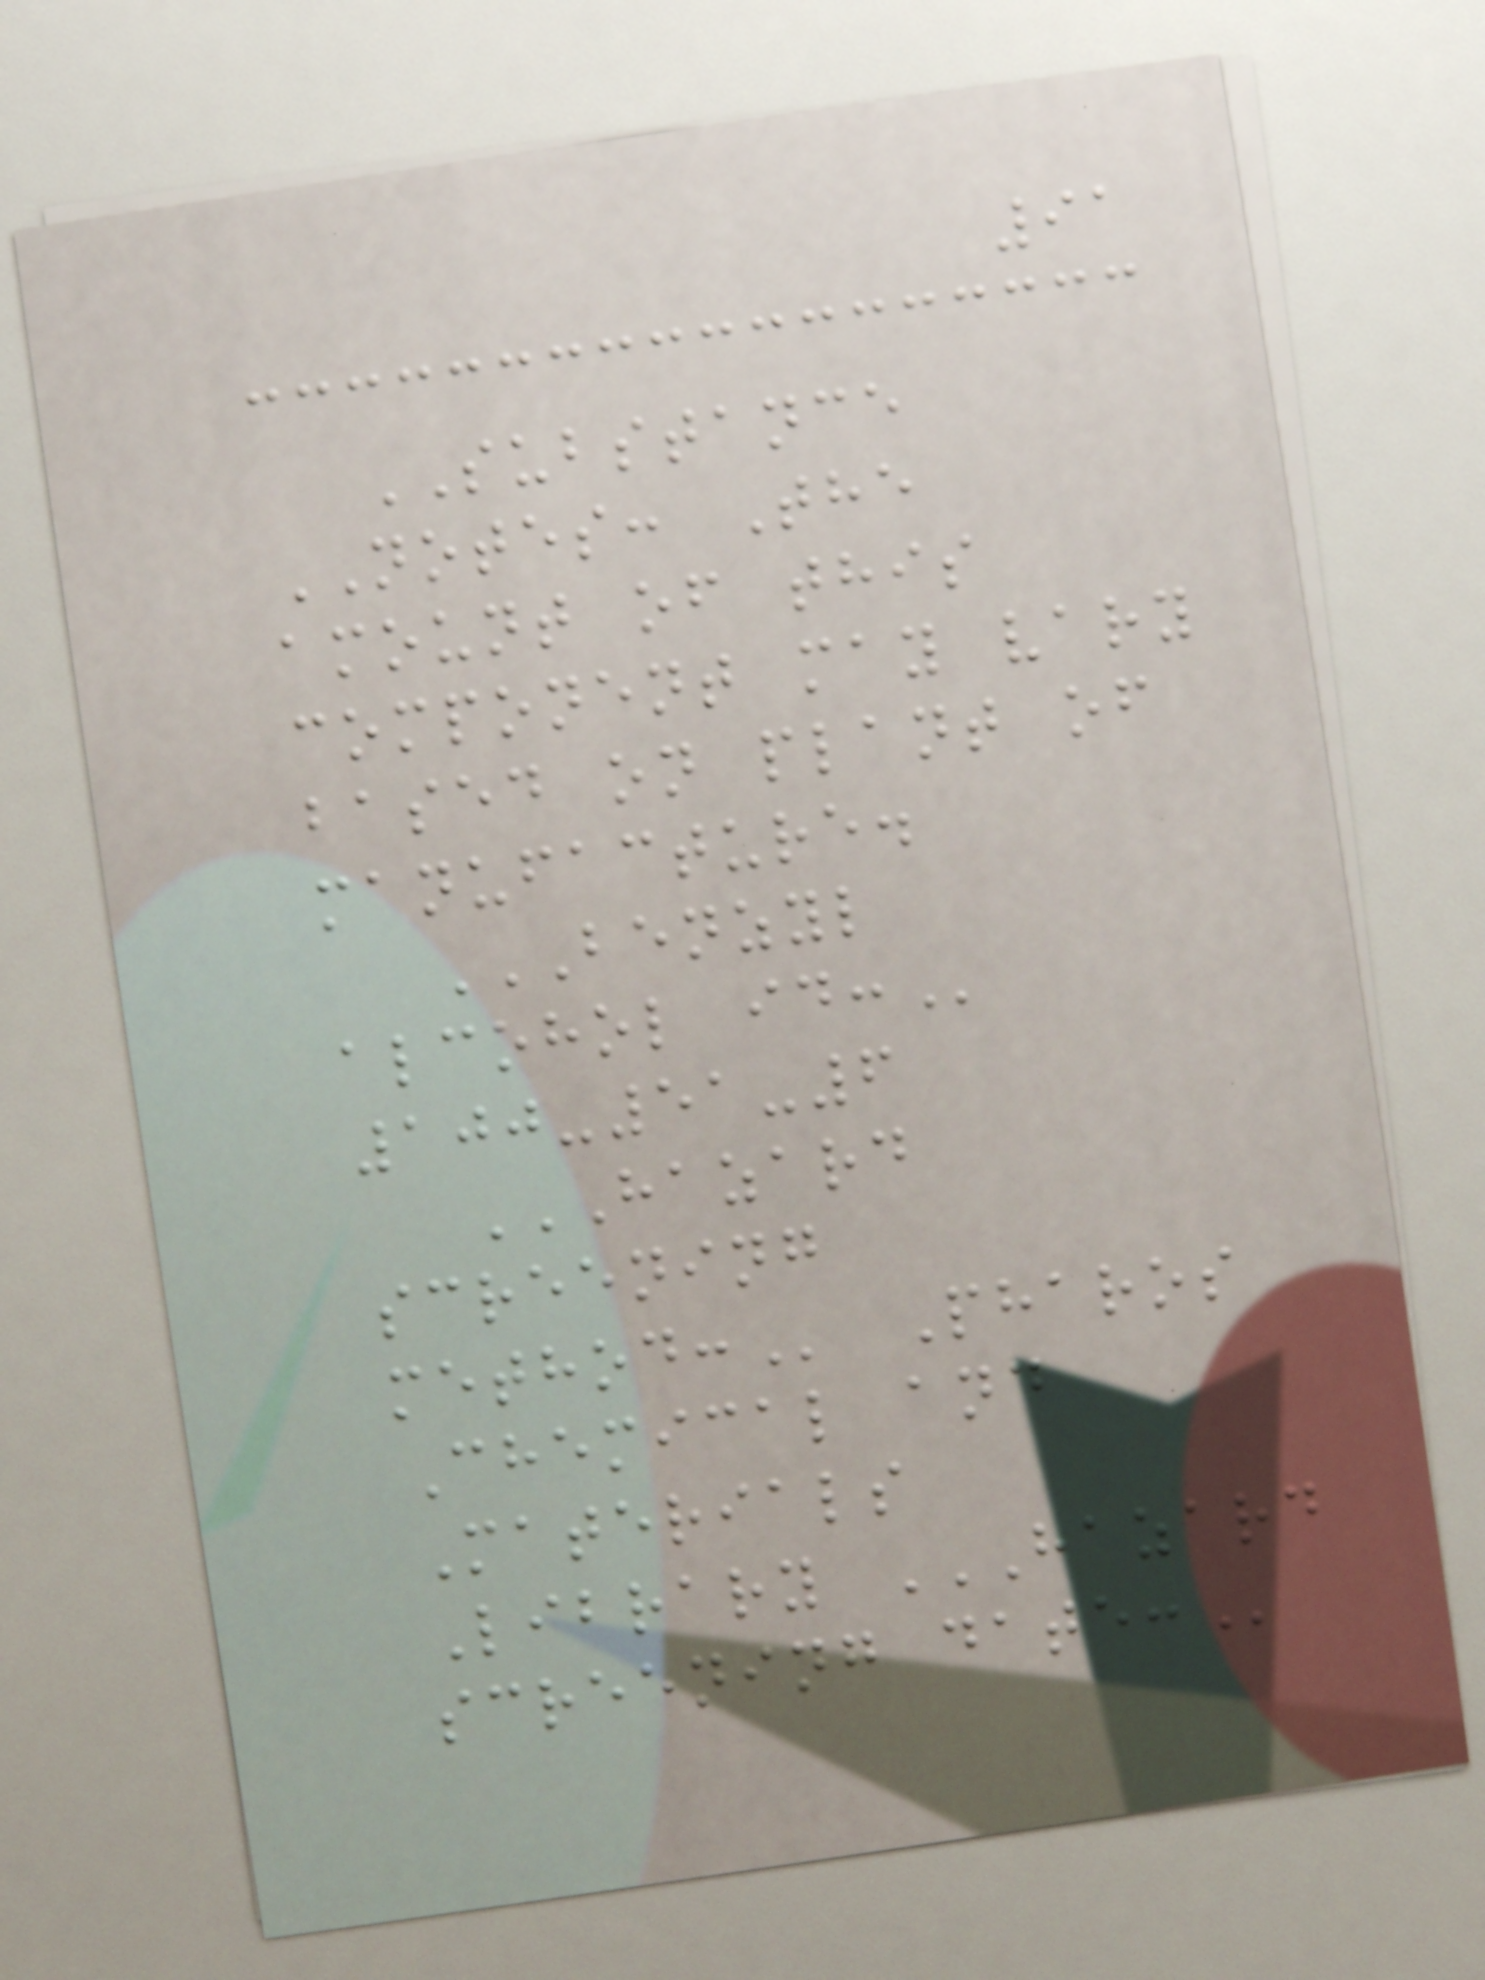91
SUBSTANCE
NOTES: The
amount of this
component may vary
based on plant of
manufacture.
BENZYL
ALCOHOL ID:
100-51-6
HAZARD
SCREENING
METHOD: Pharos
Chemical and
Materials
Library HAZARD
SCREENING DATE:
